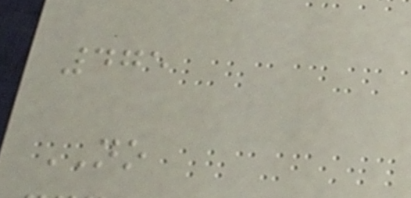475
NO
